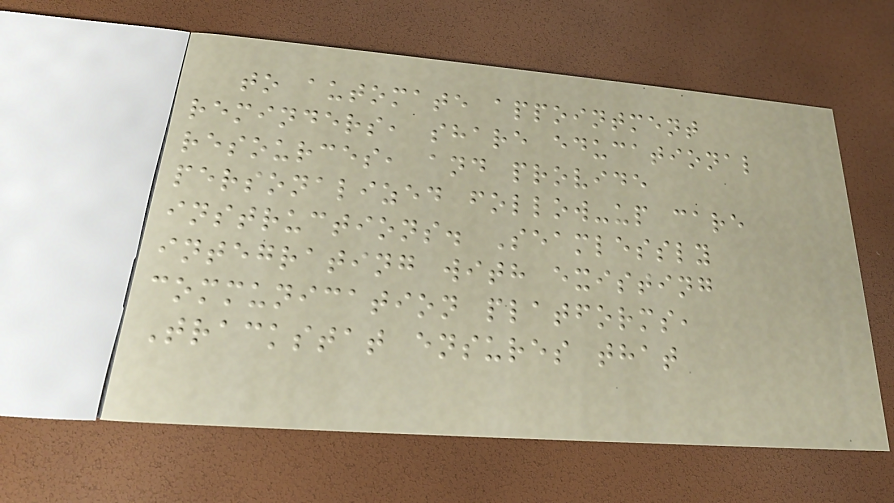to automate appointment
reminders, share educational
resources, and provide
personalized follow-up care
instructions. Seamlessly
integrating with existing
communication platforms,
Trackstat ensures that
